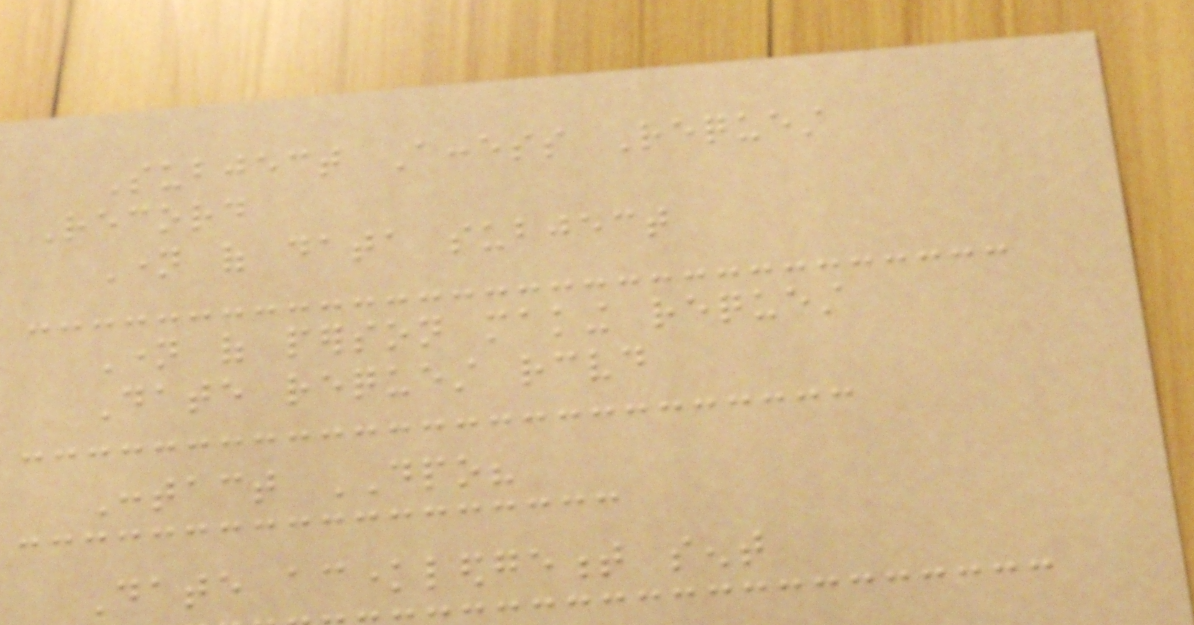Subject Access Request
Record
Name of data subject
Name of person making request
Date request received
Contact DPO?
Date acknowledgement sent
